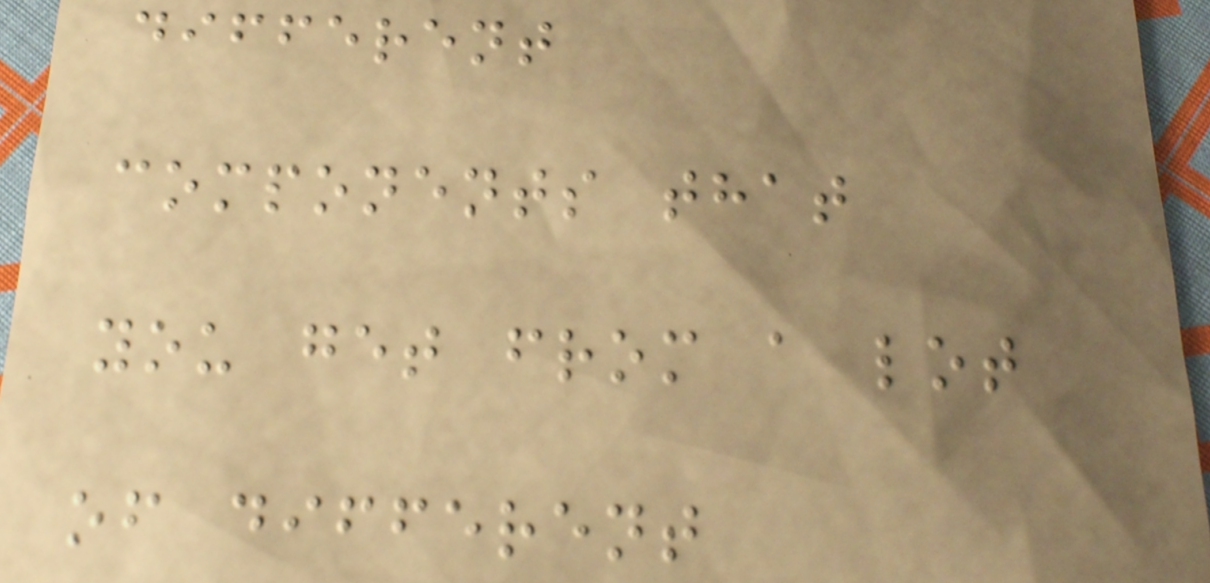different
components that
you get from a lot
of different
